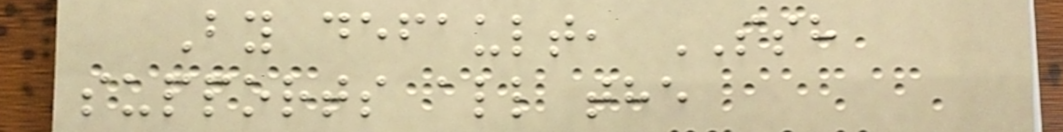By default, SSH
supports all the
